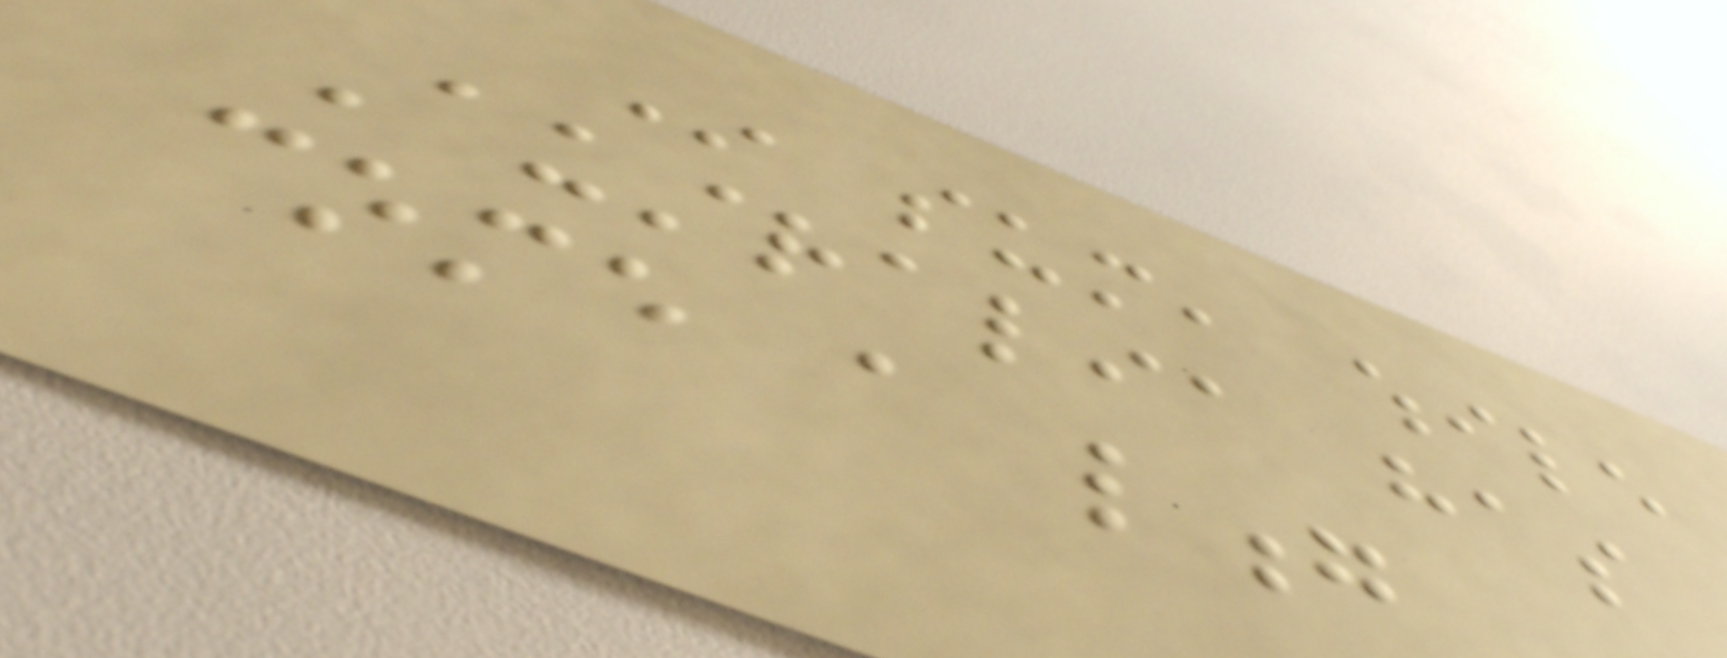In sum, while
Australia has
come a long
